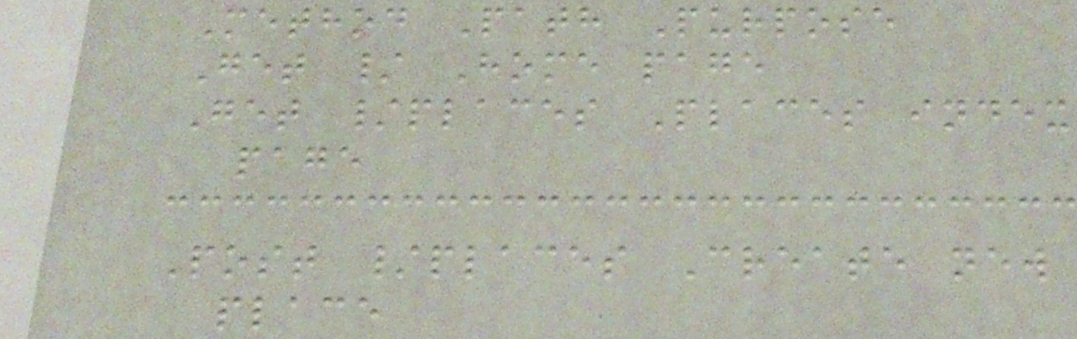Method Path Purpose
Get / Home page
Get /places Places index
page
Post /places Create new
place
